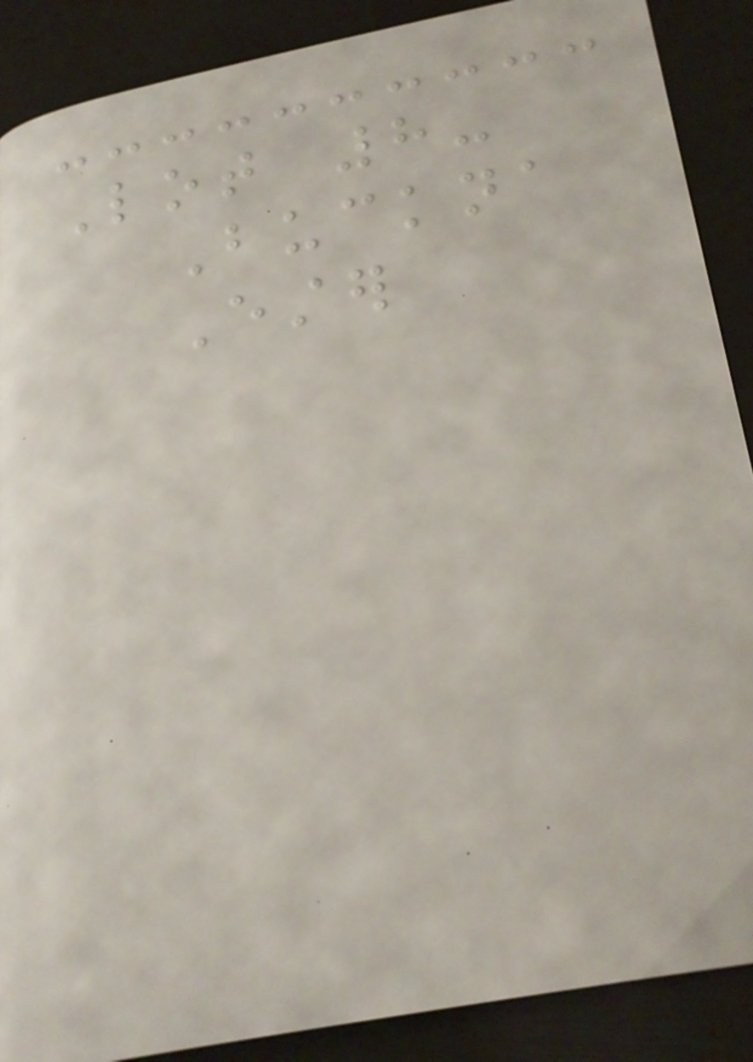Lot 8-
Buckna
Ester
